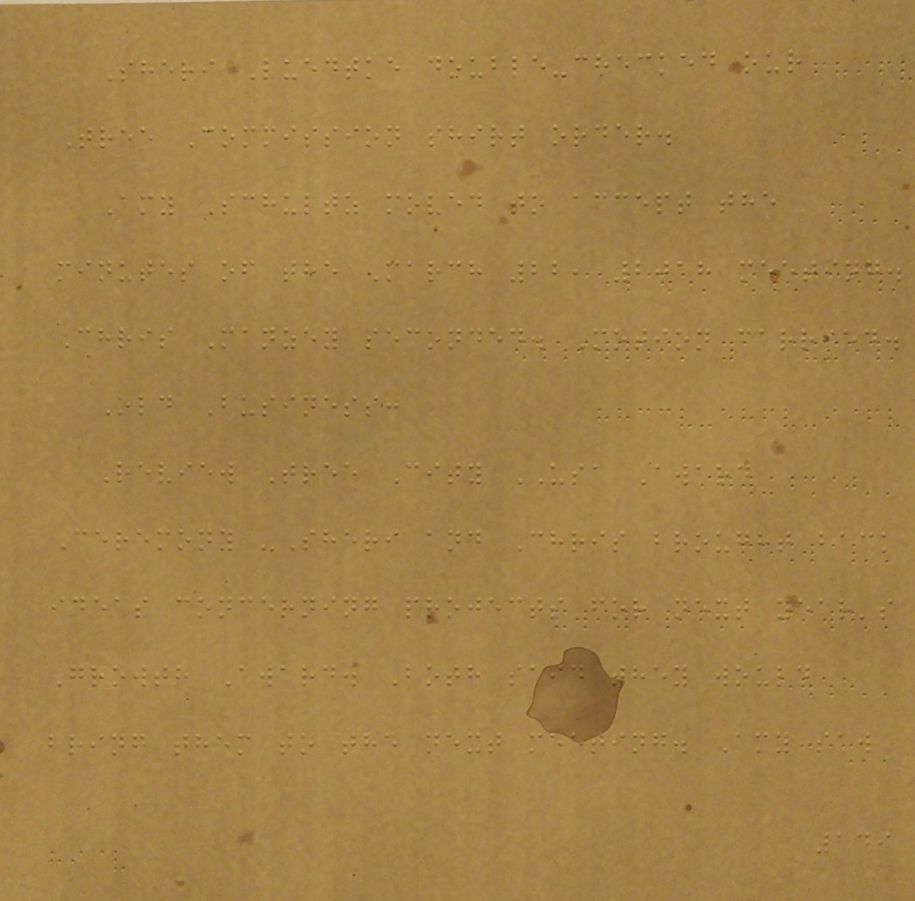Sheri Luedtke double-checked our
Tree Commission shirt order.
Amy Schultz moved to accept the
minutes of the March 22, 2018 meeting.
Chris Manzey seconded. Motion carried.
Old Business:
Review Tree City USA Award
Ceremony -Sheri and Chris brought back
ideas concerning projects for next year's
Growth Award. Both said they would
bring them to the next meeting. Amy saw
149
